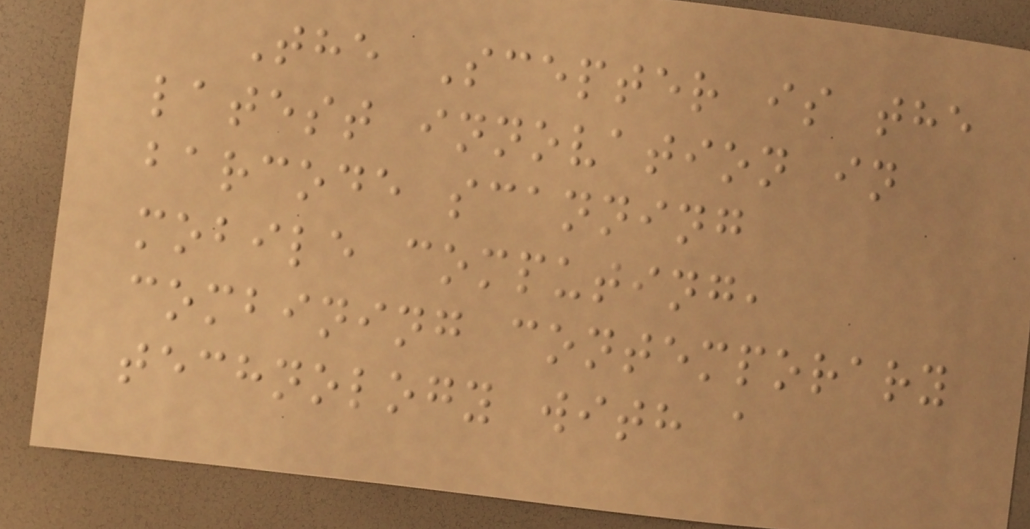The Scepter is the
latest innovation in
barcode scanning
mobile computing,
combining contemporary
technology with a
